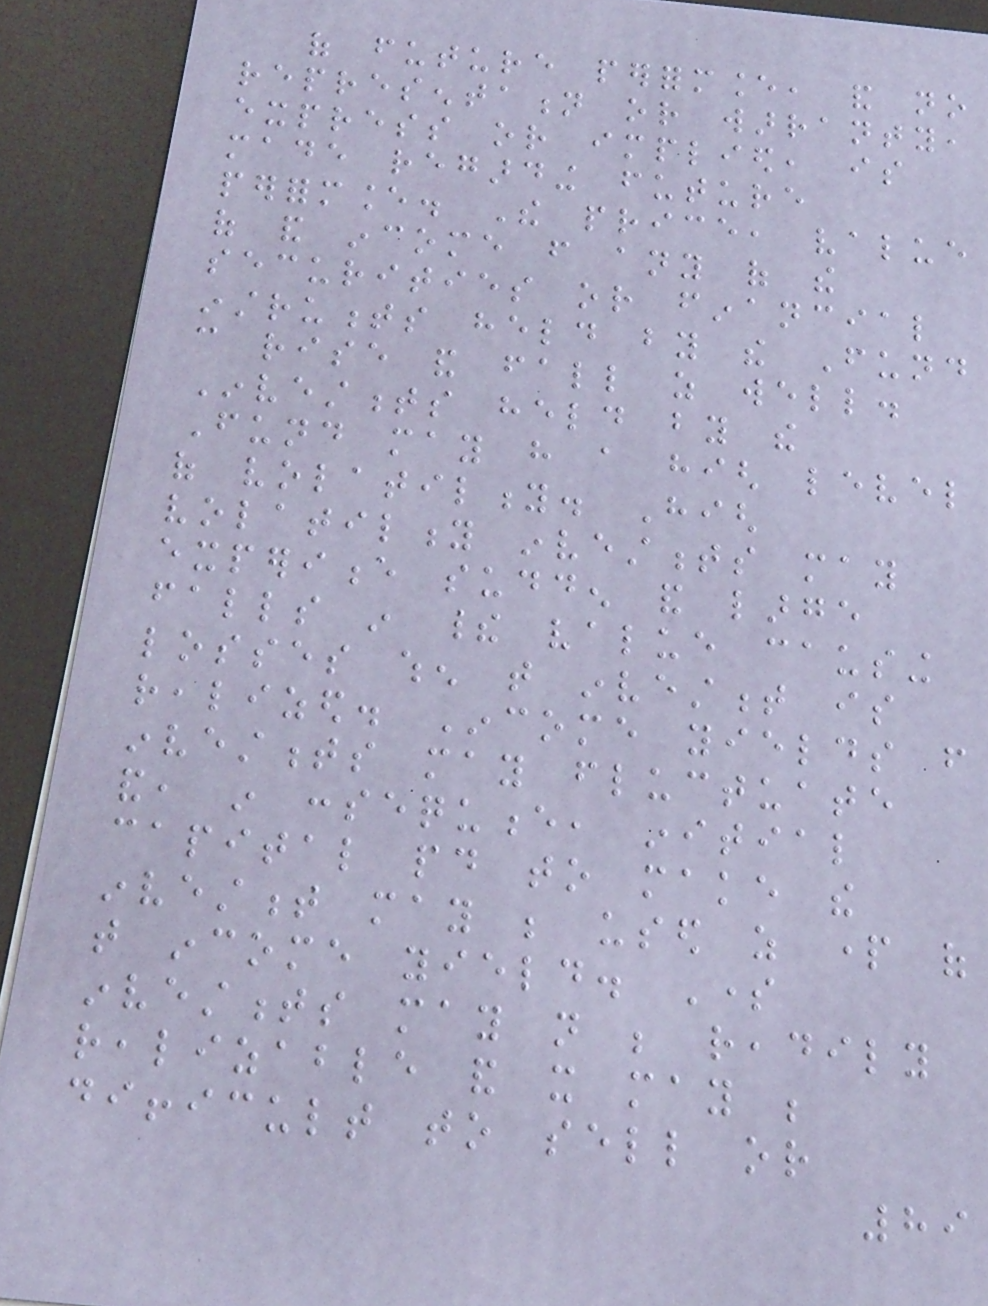of future performance, and no
representation or warranty,
express or implied, is
made regarding future
performance. The price, value
of and income from any of the
securities or financial
instruments held by the Fund
can rise and fall as well.
Investments held by the
Fund may have a high level
of volatility. High
volatility investments may
experience sudden and large
falls in their value causing
losses when that investment is
realized. Income yields from
investments may fluctuate
and, in consequence, initial
capital paid to make the
investment may be used as part of
that income yield. Some
investments may not be readily
realizable and it may be
difficult to sell or
89
